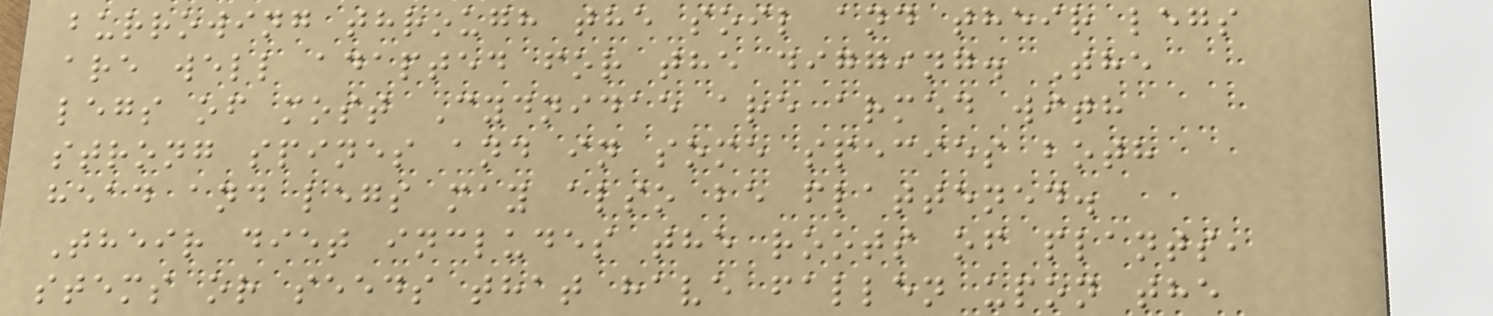burrowing through the soil and their legs
are well adapted for the digging. The
legs of most Cydnidae are armed with
strong spines and in some species both
head and legs may also be flattened.
Their diet includes the roots of plants,
stems or seeds that have fallen upon the
